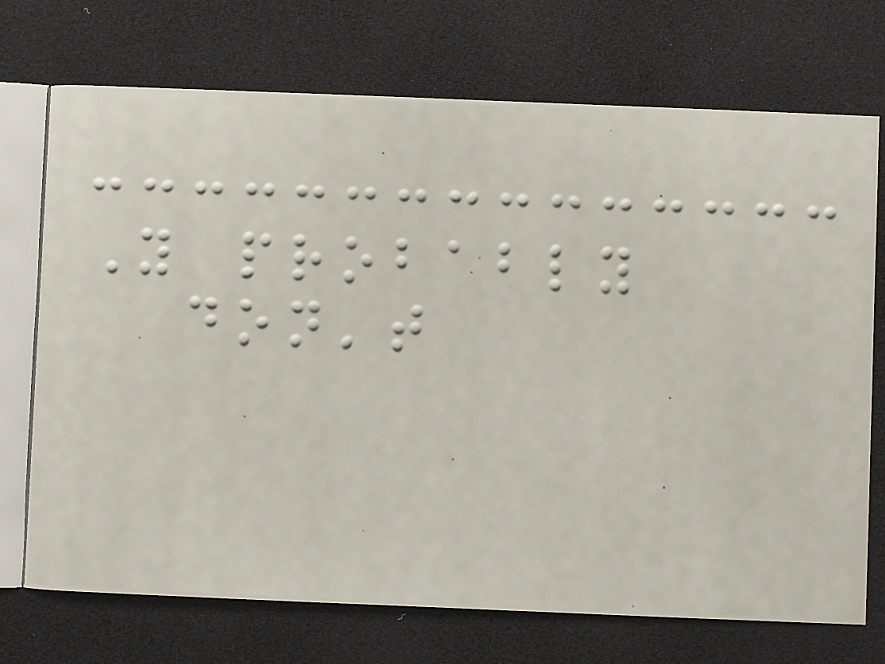You probably
don't
